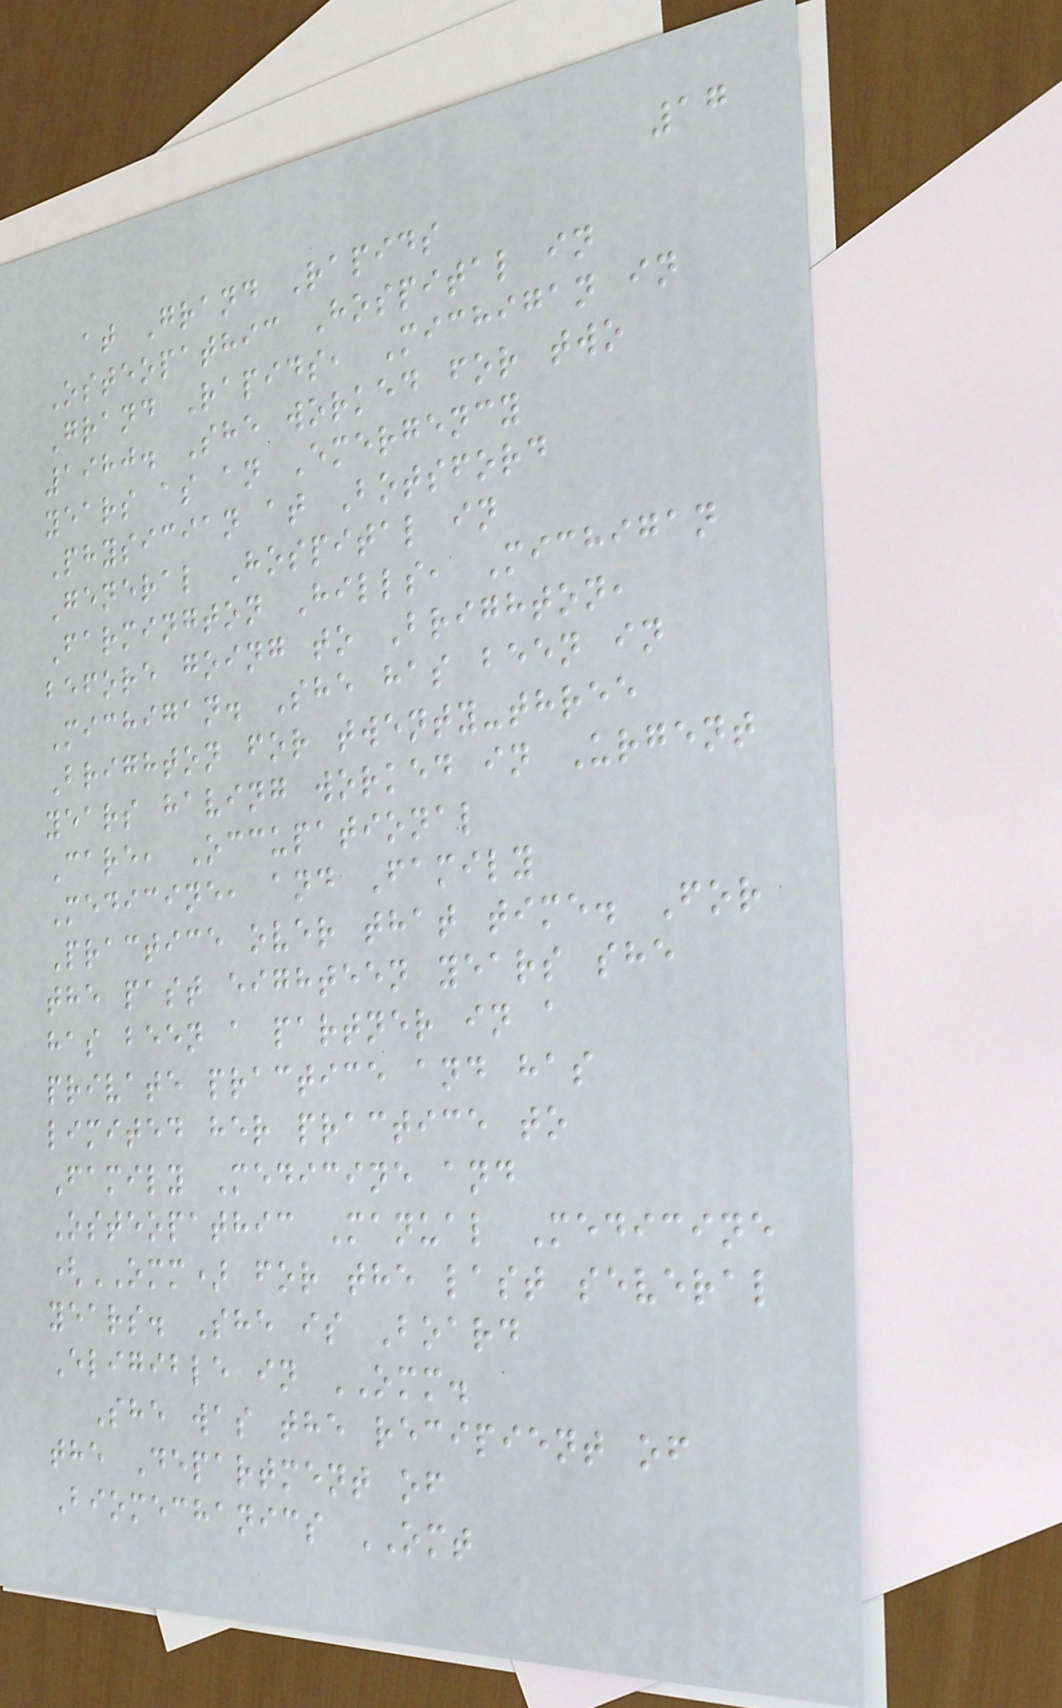17
at Grand Rapids
Osteopathic Hospital in
Grand Rapids, Michigan in
1980. She worked for two
years as an Emergency
Physician at Botsford
General Hospital in
Farmington Hills, Michigan
before going to Brighton,
Michigan. She has been in
Brighton for twenty-three
years having worked in Urgent
Care, Occupational
Medicine, and Family
Practice over that time. For
the past eighteen years she
has been a partner in a
private practice and has
limited her practice to
Family Medicine and
Osteopathic Manual Medicine
(OMM) for the last several
years. She is Board
Eligible in OMM.
She was the recipient of
the Department of
Biomechanics OMT
